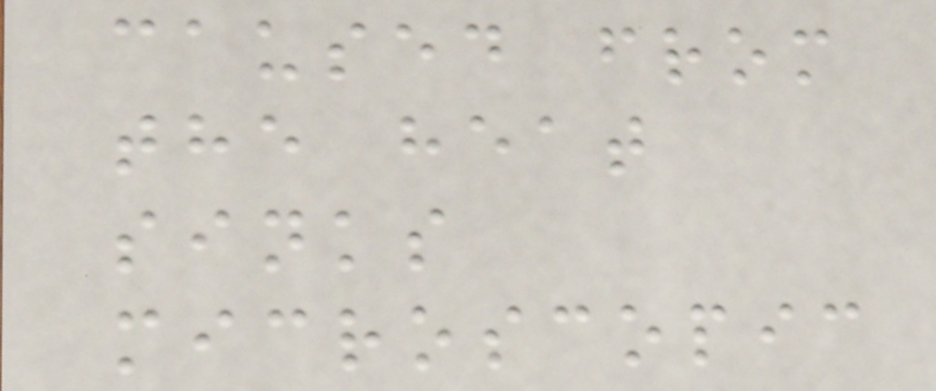caused from
the heat
sinks
microscopic
